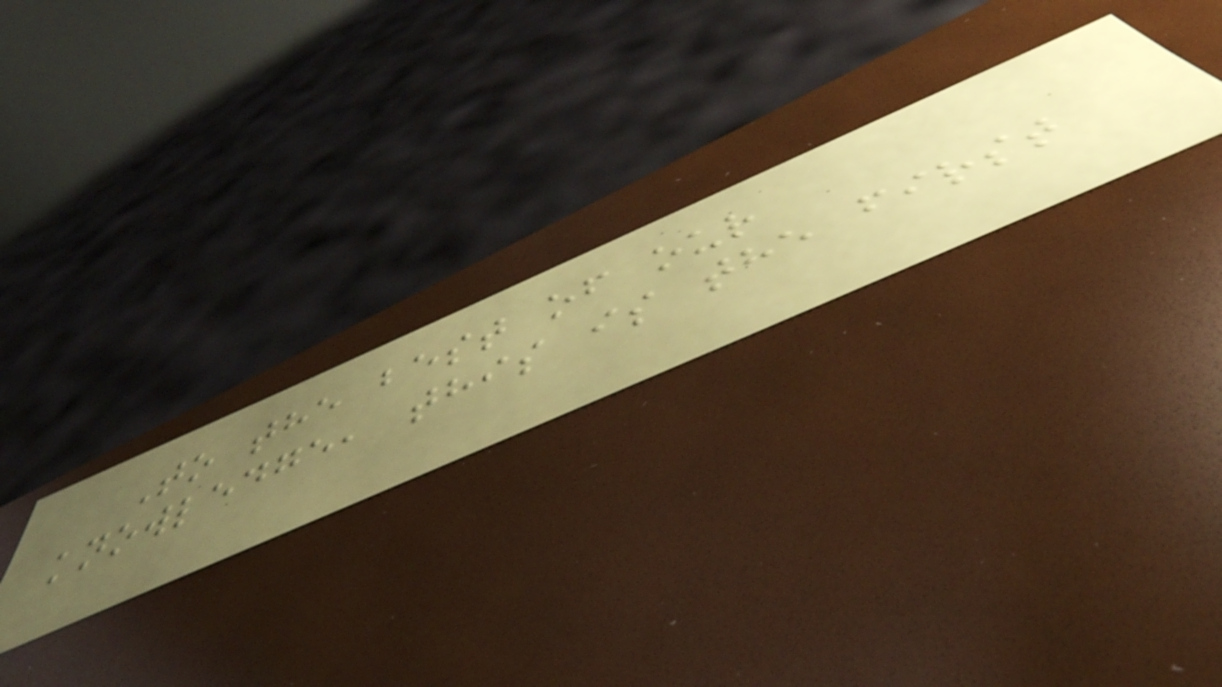To the best of our
knowledge, this is the first
